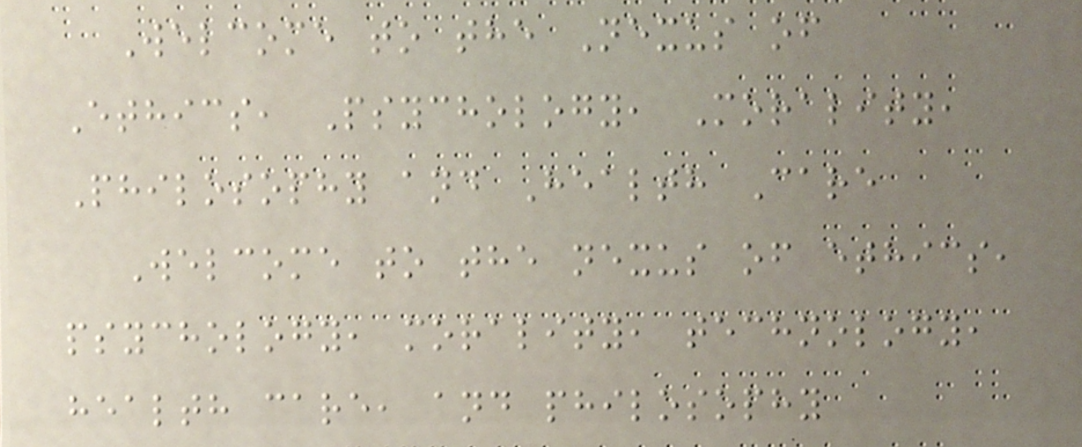Welcome to the Nexus of
Ethics, Psychology, Morality,
Philosophy and Health Care
Welcome to the nexus of ethics,
psychology, morality, technology,
health care, and philosophy
